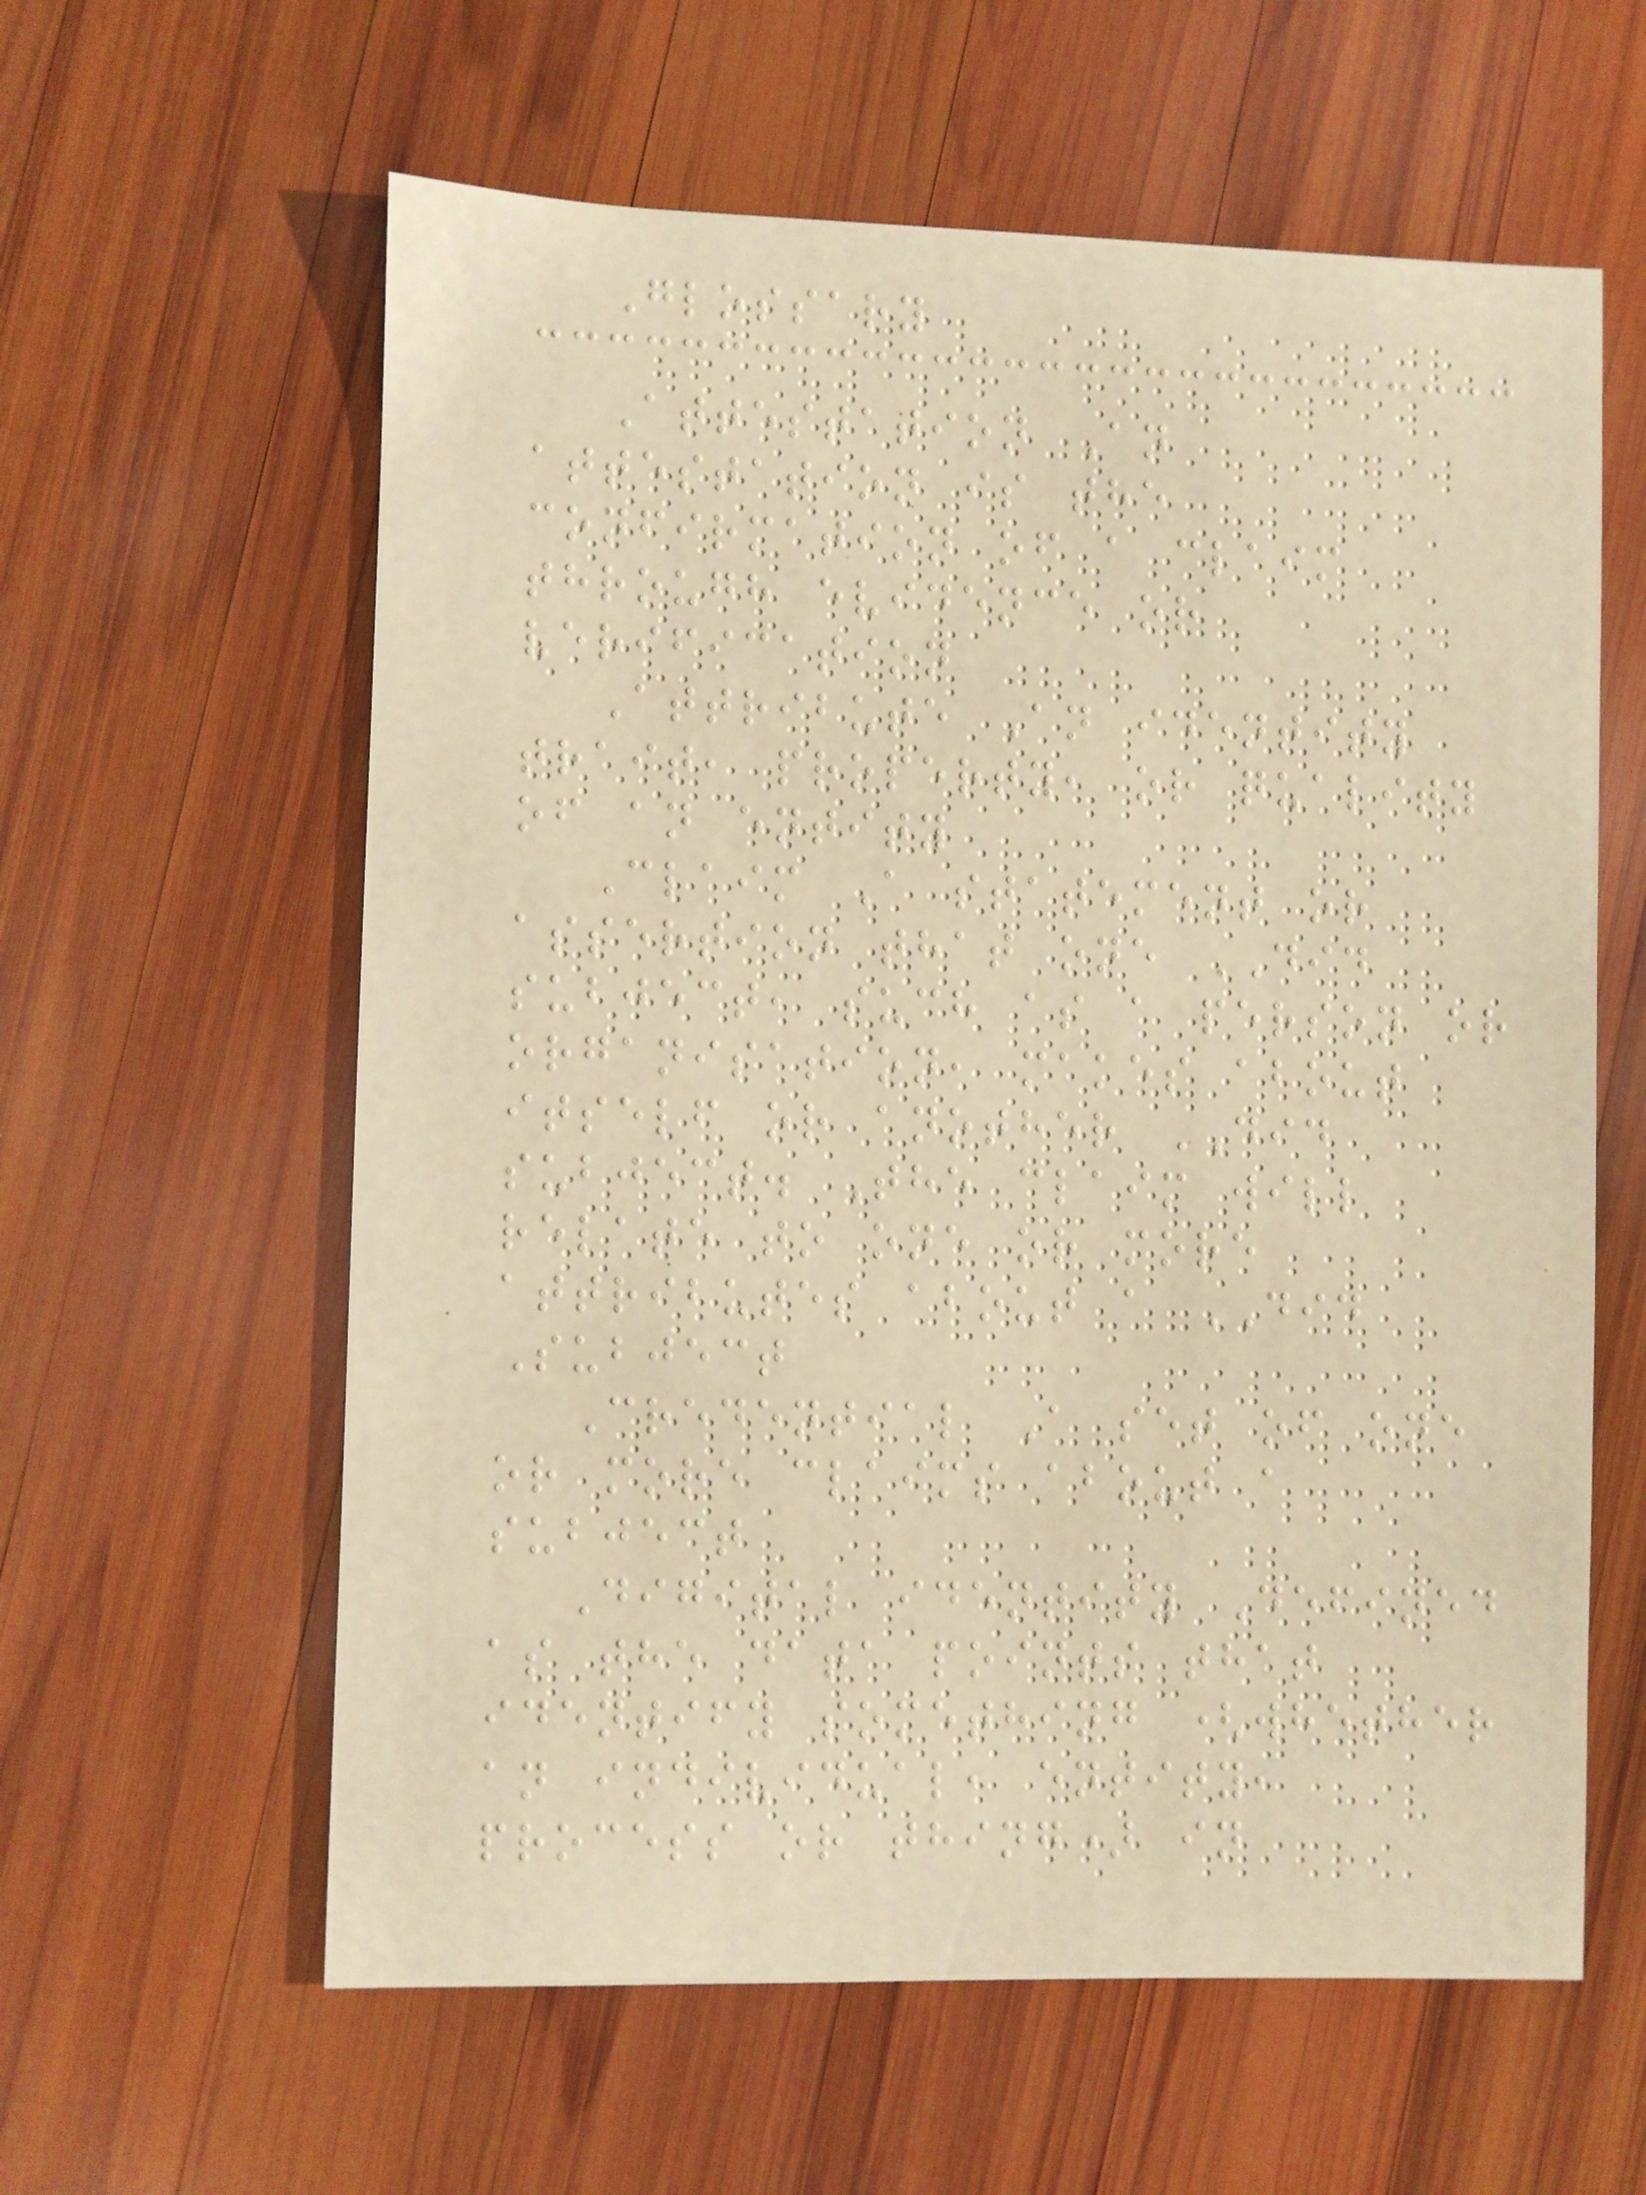Glossary
Attestation An
attestation is the
confirmation of a claim
through evidence or
verification
Attribute An identity
trait, property, or quality
of an entity
Claim A statement or
assertion that one DID
subject, such as a person or
organisation, makes about
itself or another DID
subject. The claim will
relate to one or more
attributes about a DID
Subject
Credential A set of one
or more claims about a
subject
Digital identity Defined
as the data points that
identify something (whether
an individual, entity,
process or thing) in
